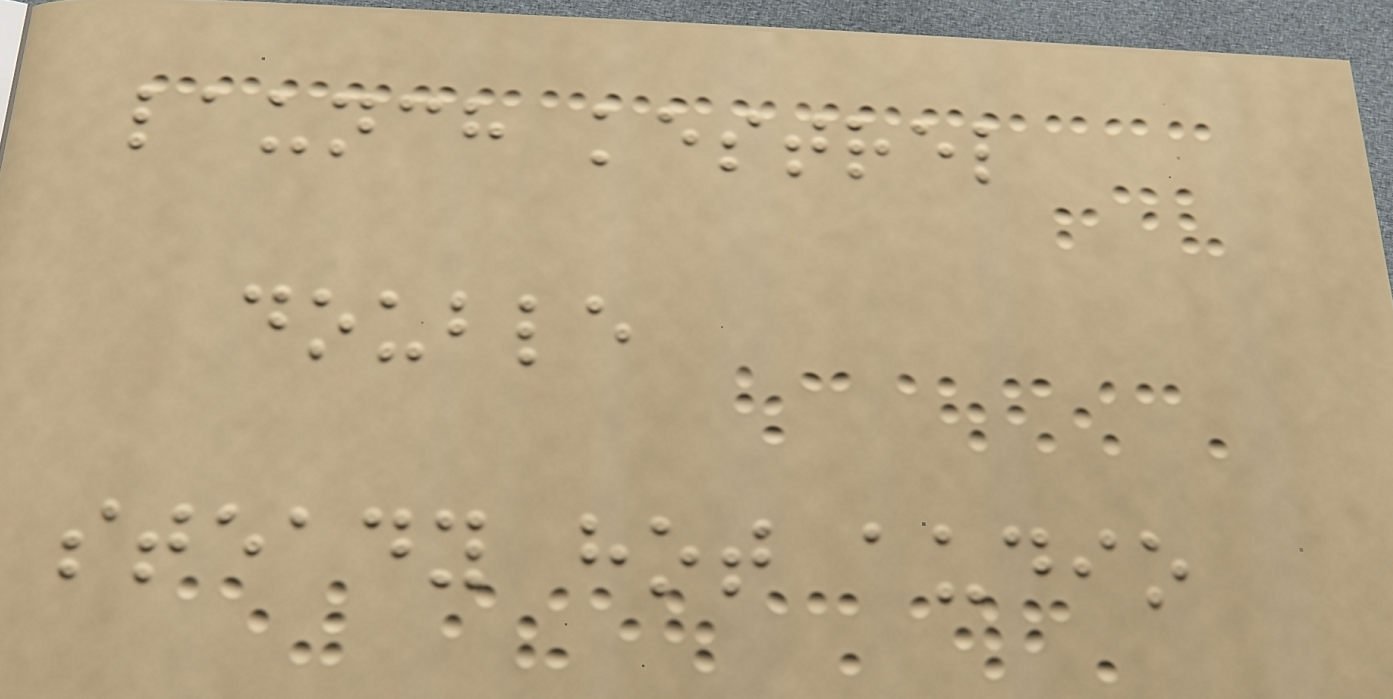launch kestrel
double
steady hot audio
